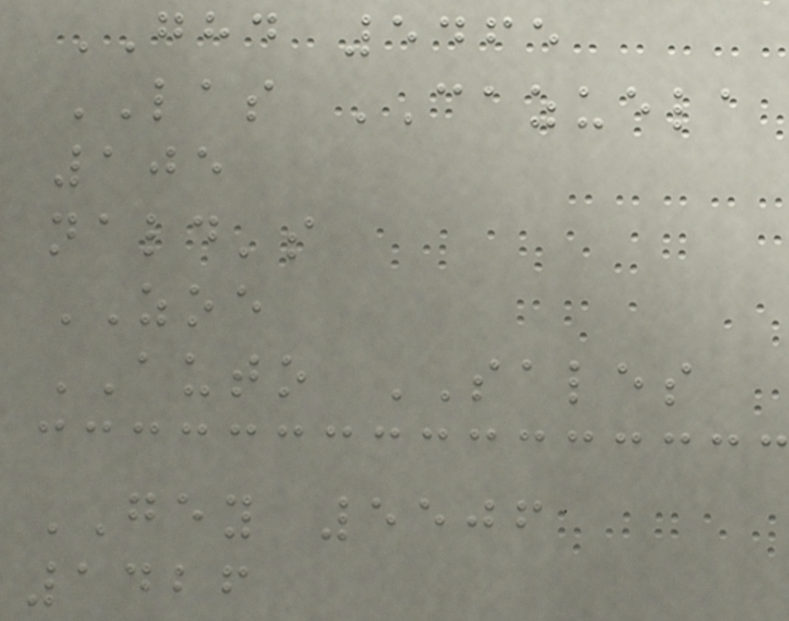GHD 5465
LAS CAZUELA
105
nald's
ZOE
AUTO SALES
GEY 5506
1426
